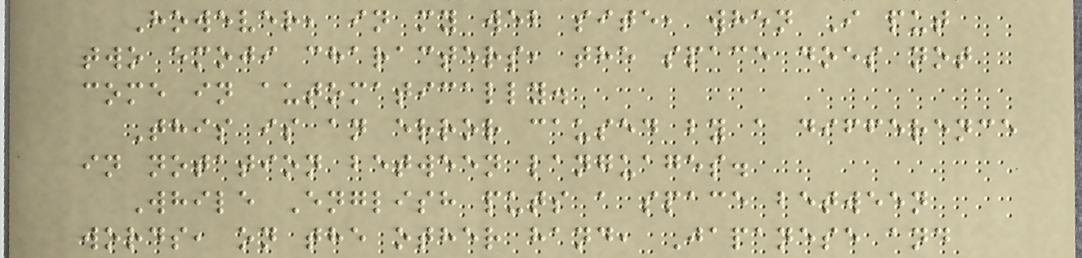However, in my web site, when I put
two emoji characters, the space does not
come in automatically.
This is an error caused by a difference
in notation between languages.
While English puts a space between
words, on the other hand, Japanese and
